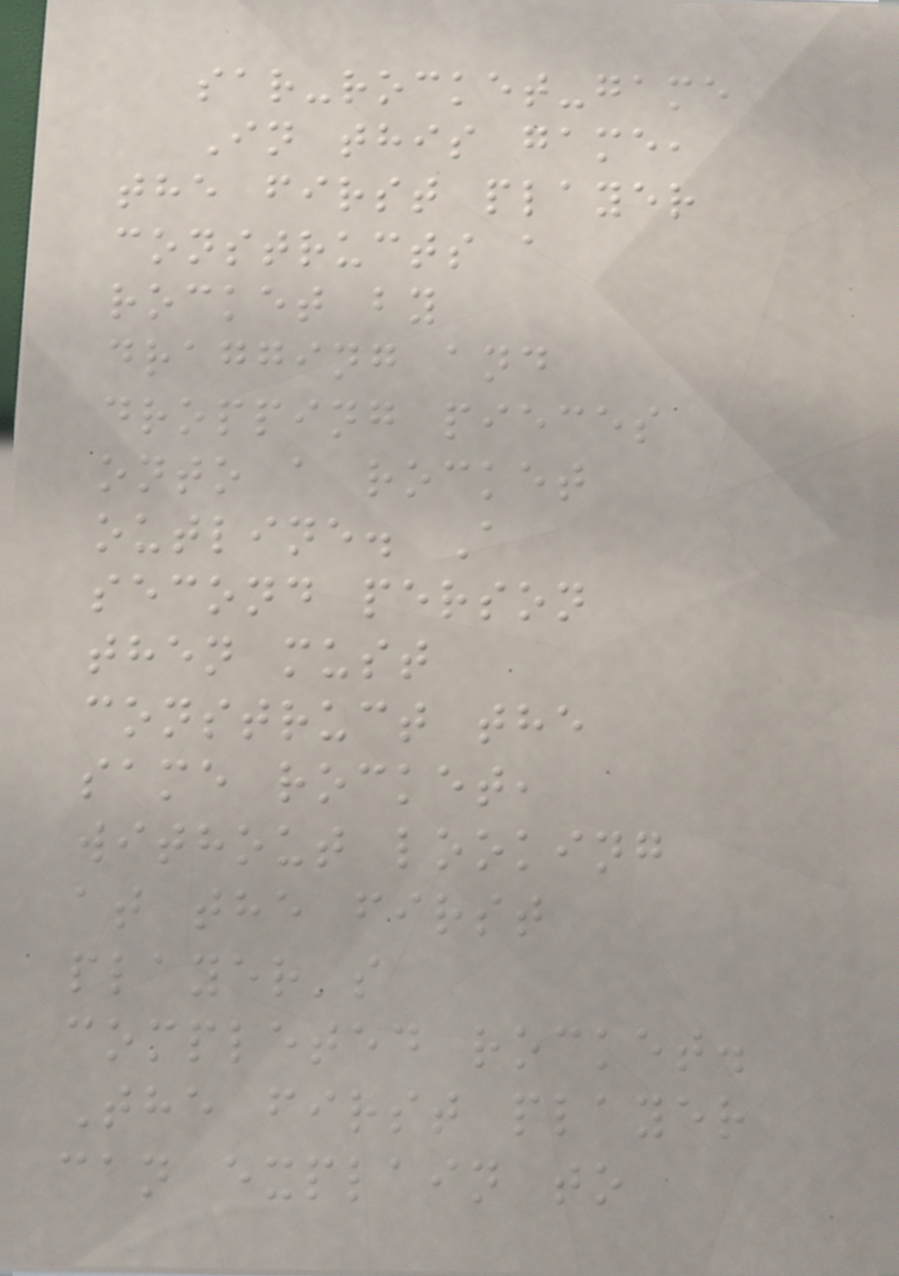sar-rocket-game
In this game,
the first player
constructs a
rocket by
dragging and
dropping pieces
onto a rocket
outline. A
second person
then must
construct the
same rocket,
without looking
at the first
player's
completed rocket.
The first player
can explain to
